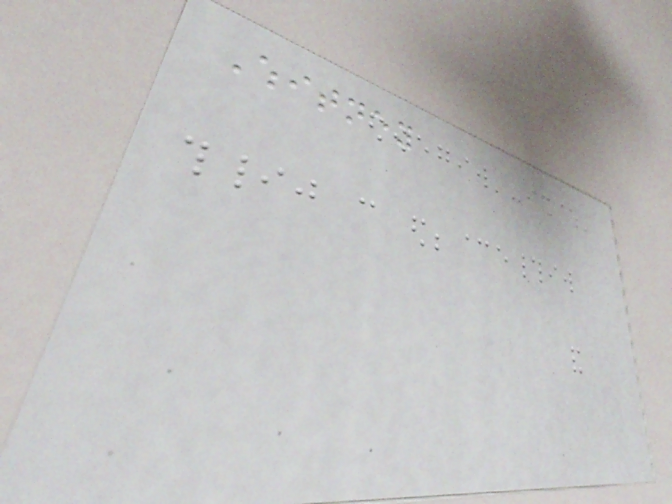Whitney
